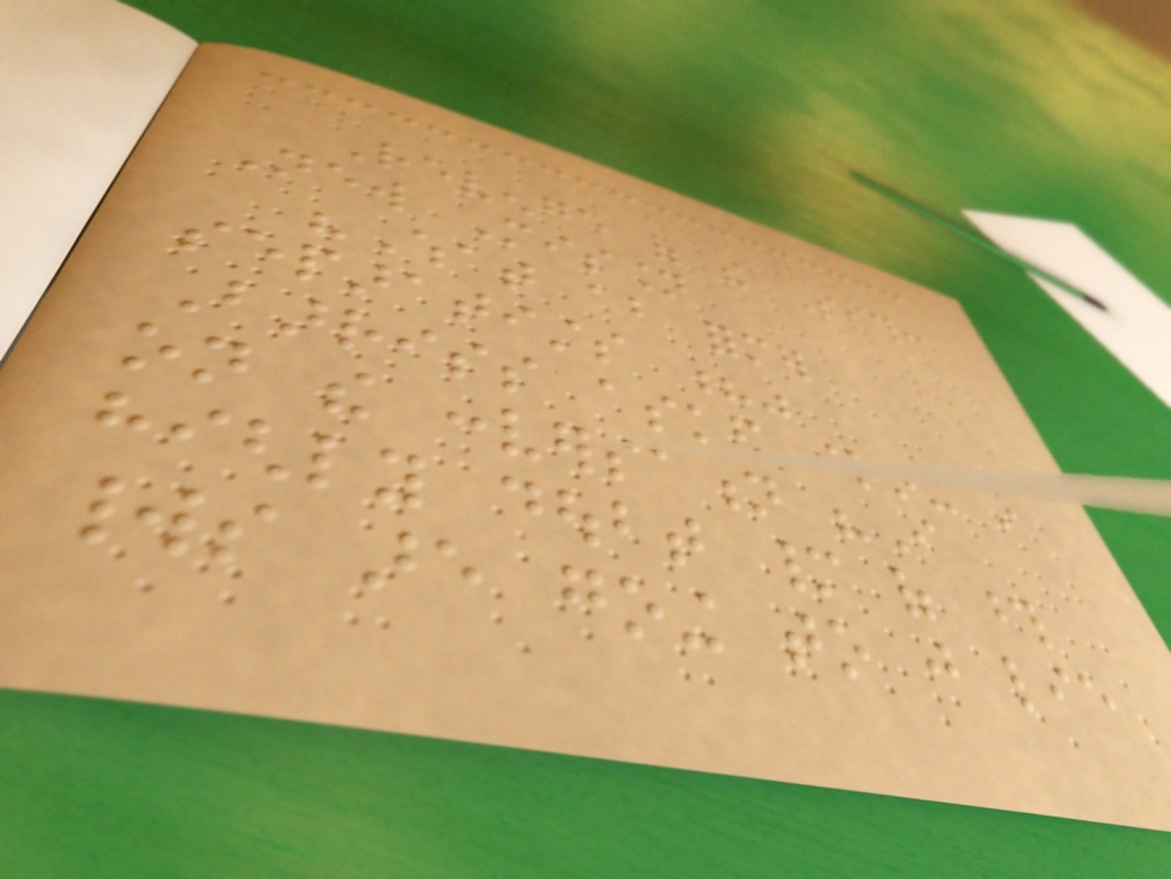Revenge of the Sith:
New Mission
"What about former
separatists ?"
Barriss asked joining in
on the conversation "I
highly doubt many of those
worlds are going to just lie
